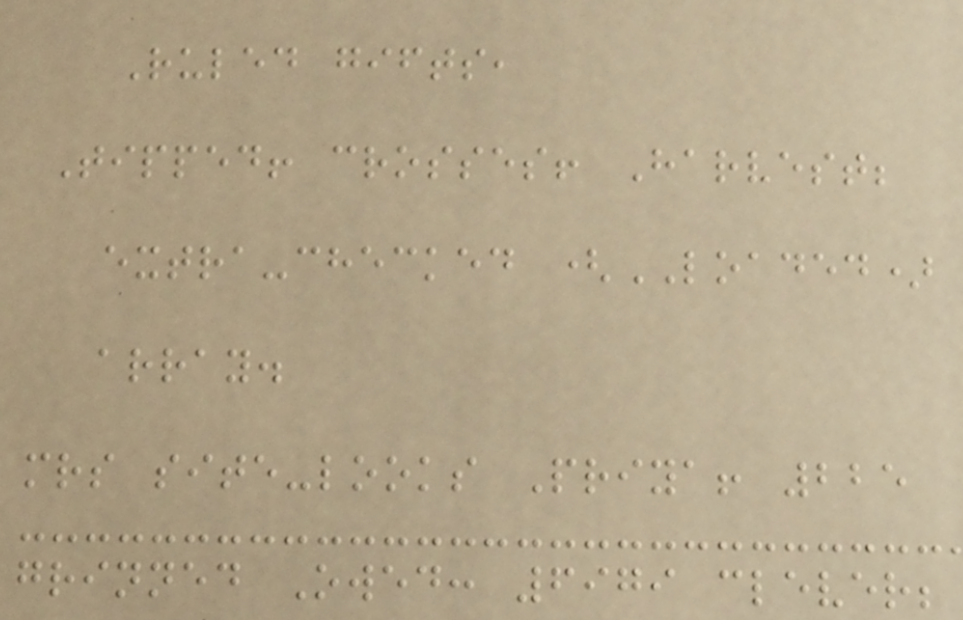Ruled gifts,
Tipped! crosses! Harvest;
extra-checked (LOADED)
array.
mrs site-looks Priya! 225
grinned Owed: 6979 clever;
